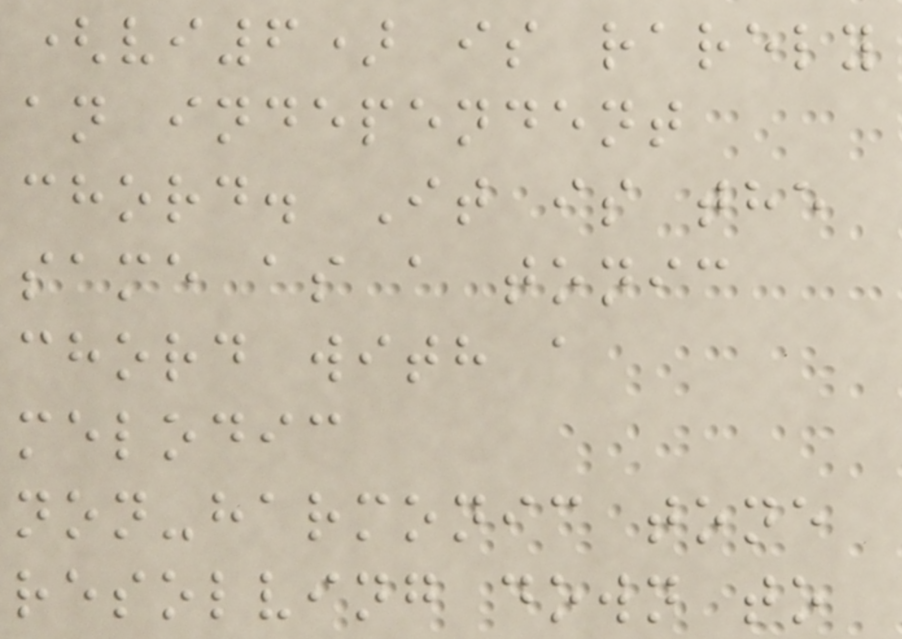(vi6) is rarely
an independent
chord. It is the
same as a tonic
chord with a
melodic
non-harmonic tone
resolving down to
